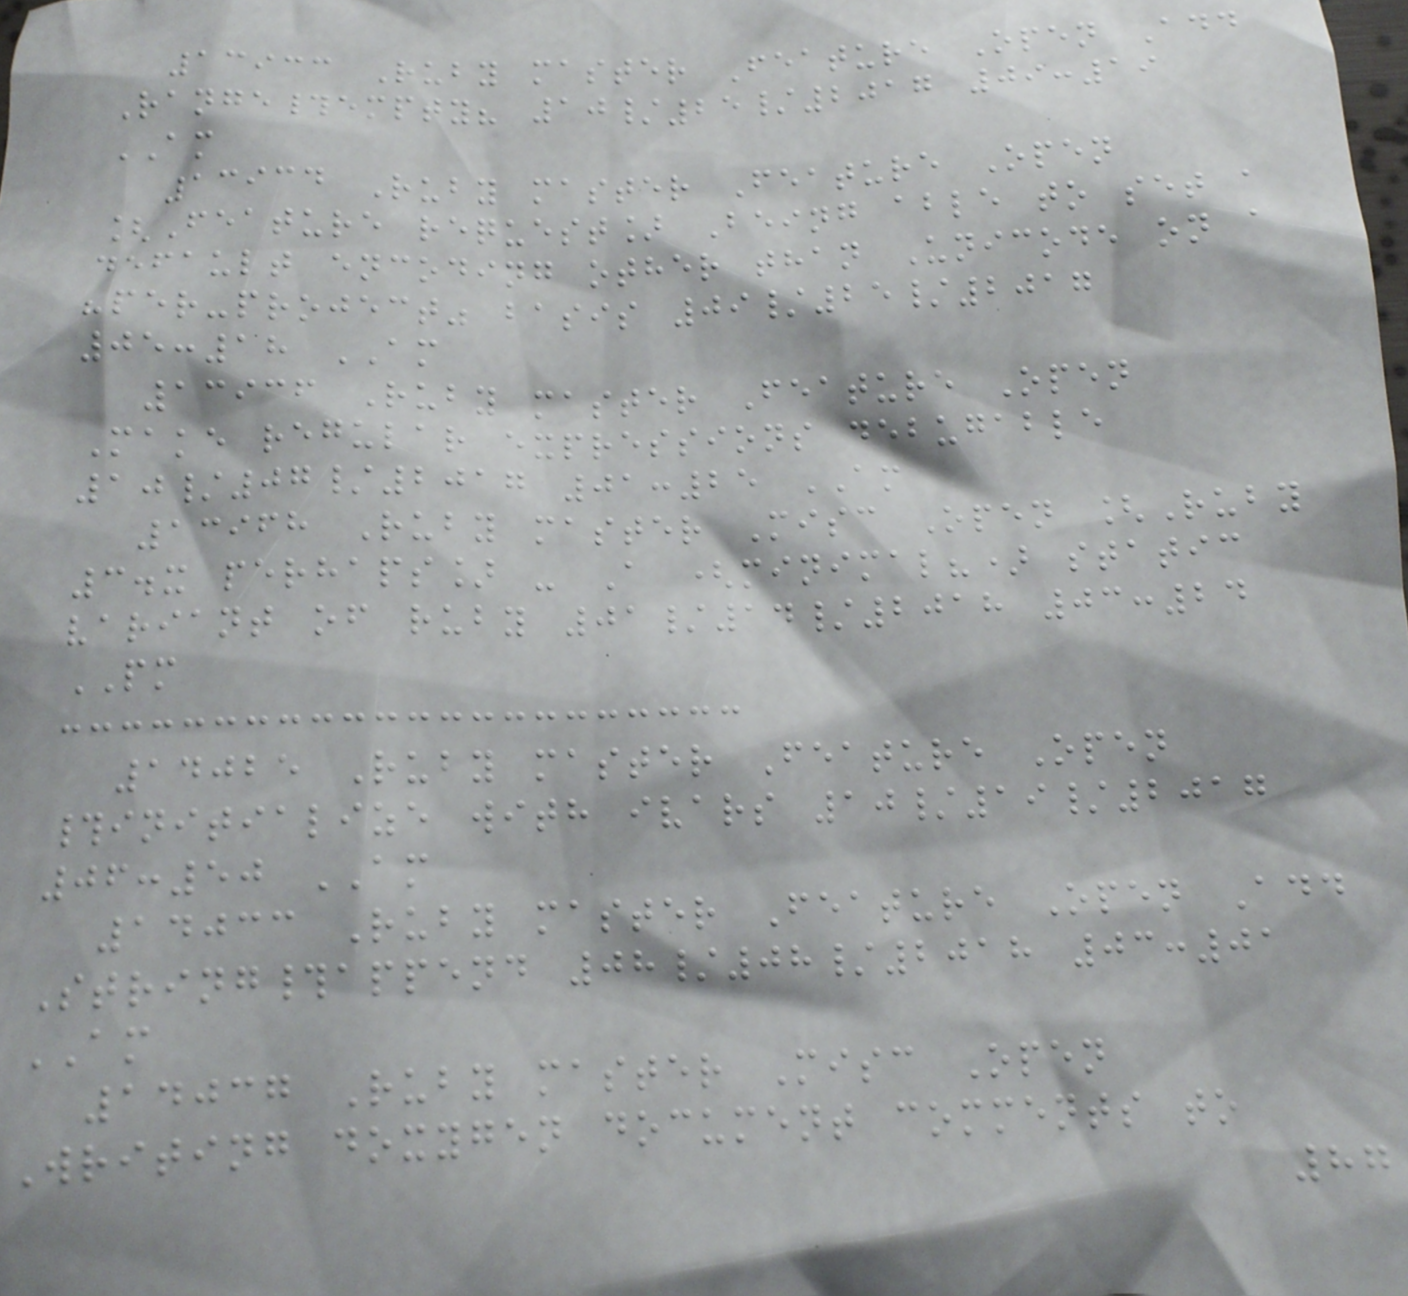13933 Ruby master Feature Open Add
Range#empty? 10/25/2017 09:19
AM
13934 Ruby master Feature Open
[Feature request] Being able to set a
default encoding other than Unicode on a
"per-project" basis 09/25/2017
05:18 AM
13936 Ruby master Feature Open
Make regular expressions debugable
10/07/2017 01:25 AM
13968 Ruby master Misc Open [Ruby
3.x perhaps] - A (minimal?) static
variant of ruby 01/14/2018 03:24
PM
14025 Ruby master Feature Open
#initialize with ivars 10/19/2017
06:50 AM
14033 Ruby master Feature Open Add
String#append 08/08/2018 03:01
AM
14037 Ruby master Misc Open
Writing doxygen document comments to
87
